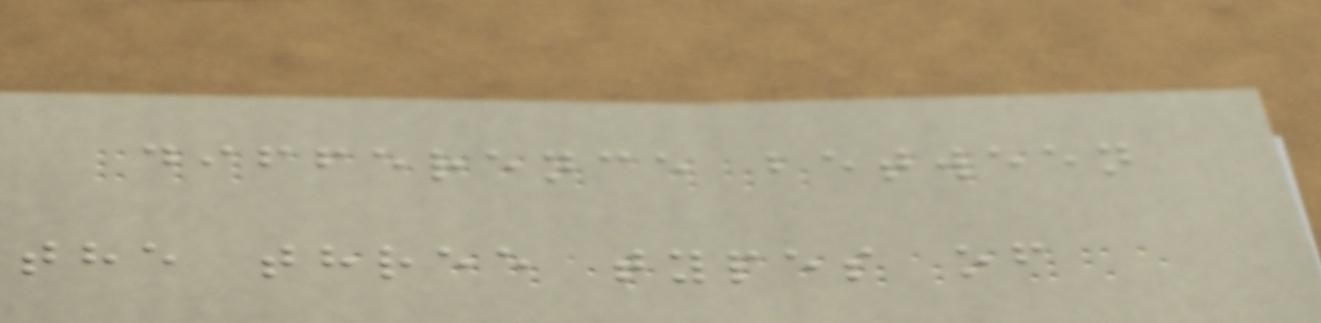difference between
the three types of
